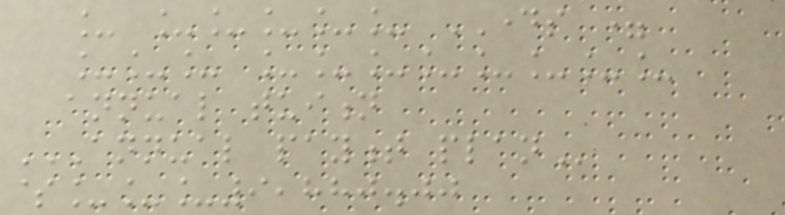_ _____ DAYS =
___ ________
annual tuition
ANNUAL PAYMENT PLAN
$___9,880.00
